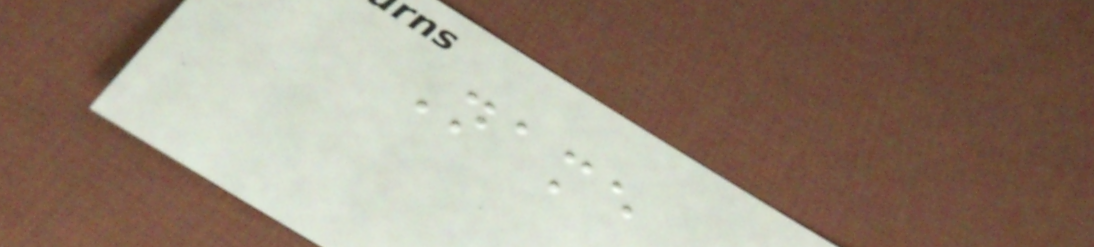Name
